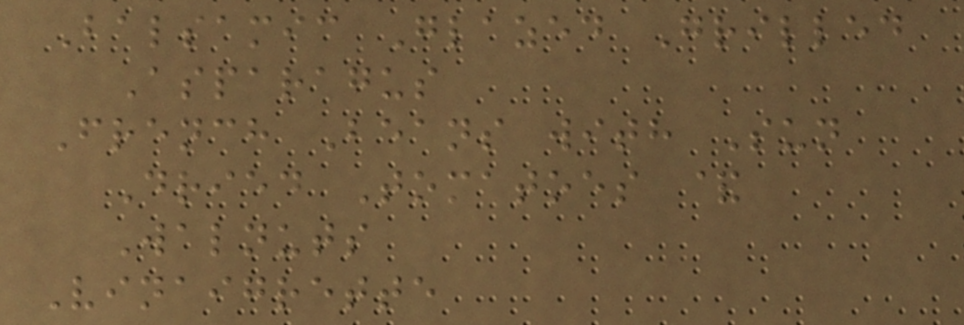Balsamic Glazed Grilled
Asparagus
French Beans with Sun
Dried Tomatoes &
Walnuts
Vinaigrette
